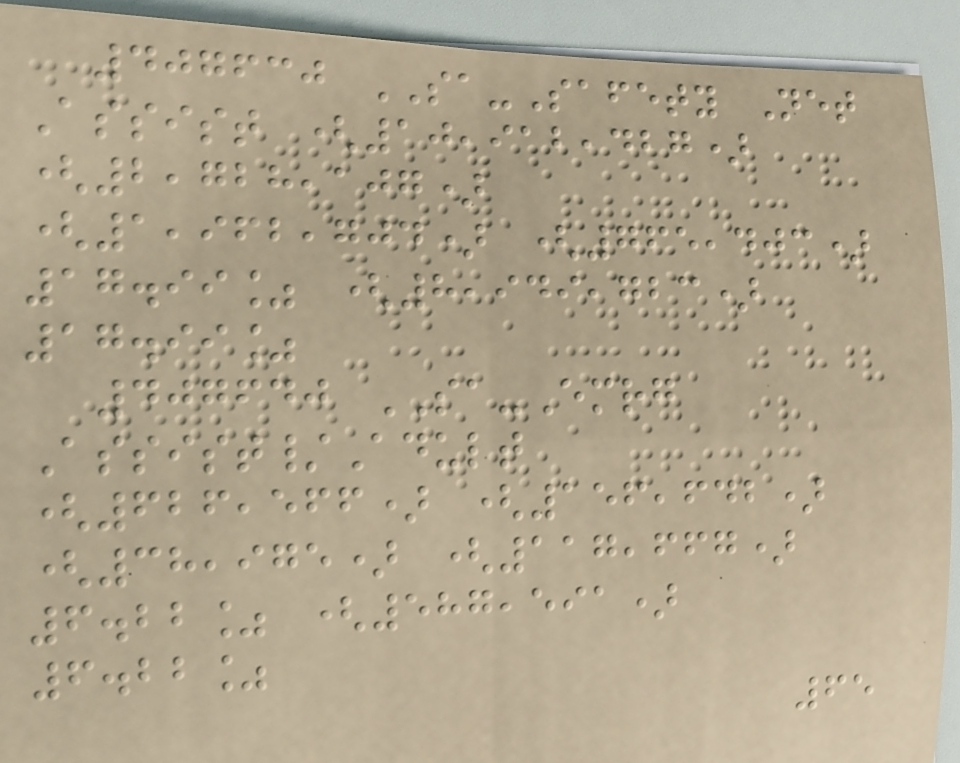407630 SA-Safety Net
Assist (10,912,427)
(2,728,107)
(1,962,704) (765,403)
17.99% (8,949,723)
17.99%
407640 SA-Emrg
Assist/Adult
(626,566) (156,642)
(38,975) (117,667)
6.22% (587,591)
6.22%
65
